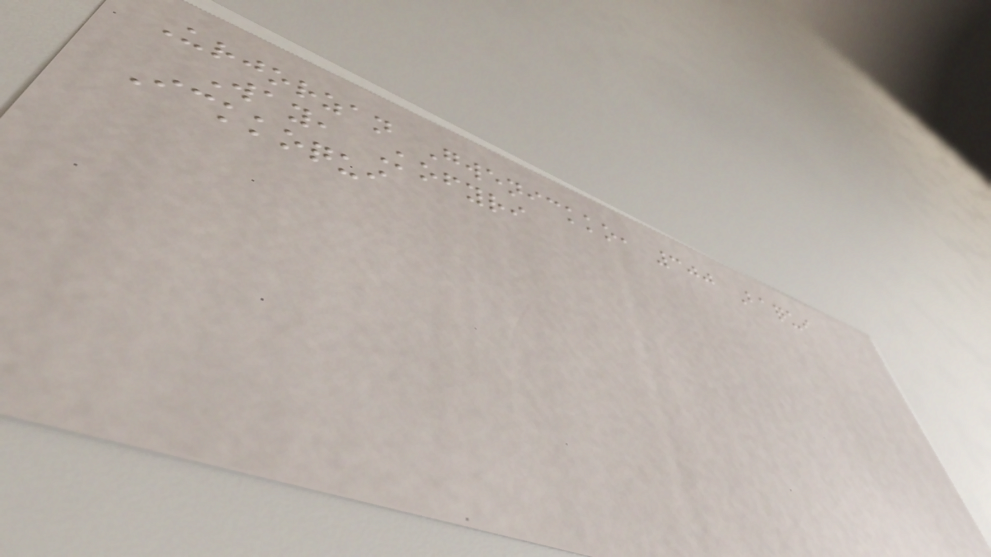Urjorzan Gwenickko, 300 Baqui
Way, Kofyri
Ickkoqui
